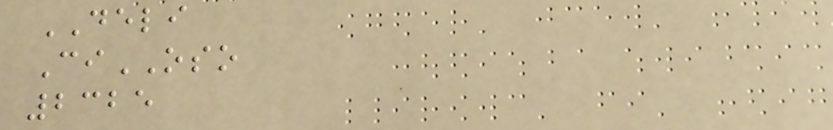DELI
CiOSO
2325
